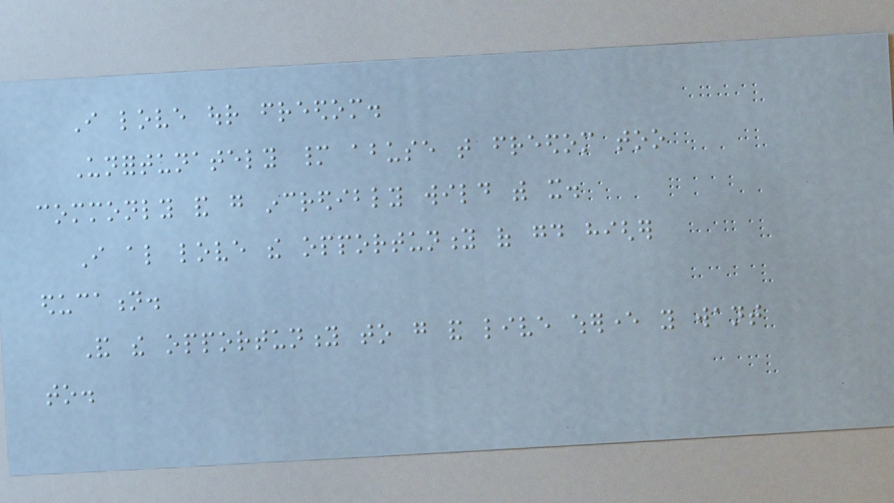I love our freedom.
Unfortunately many abuse that freedom too
commonly and go incredibly wild with it.
I also love the opportunity of good higher
education.
And the opportunity to go and live wherever you want
to.
